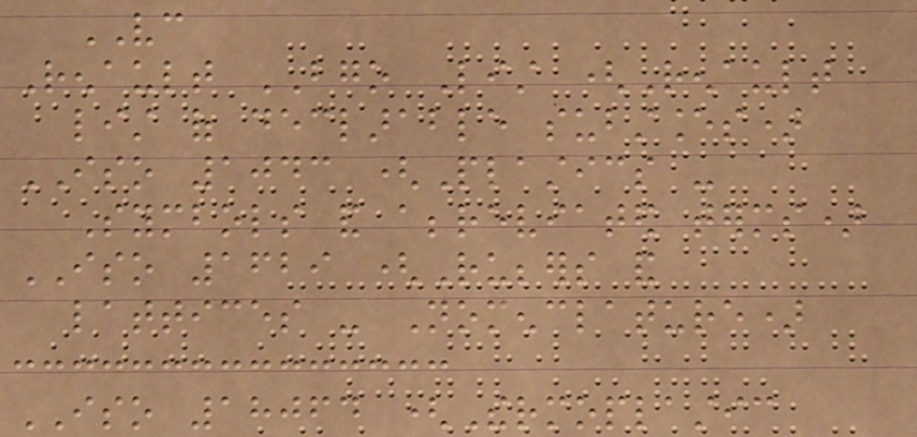VC
Renault BGO List (Renault
list of declarable substances)
ISO 1043 (Plastics -
Symbols and abbreviated terms)
ISO 1629 (Rubbers and
lattices - Nomenclature)
ISO 18064 (Thermoplastic
